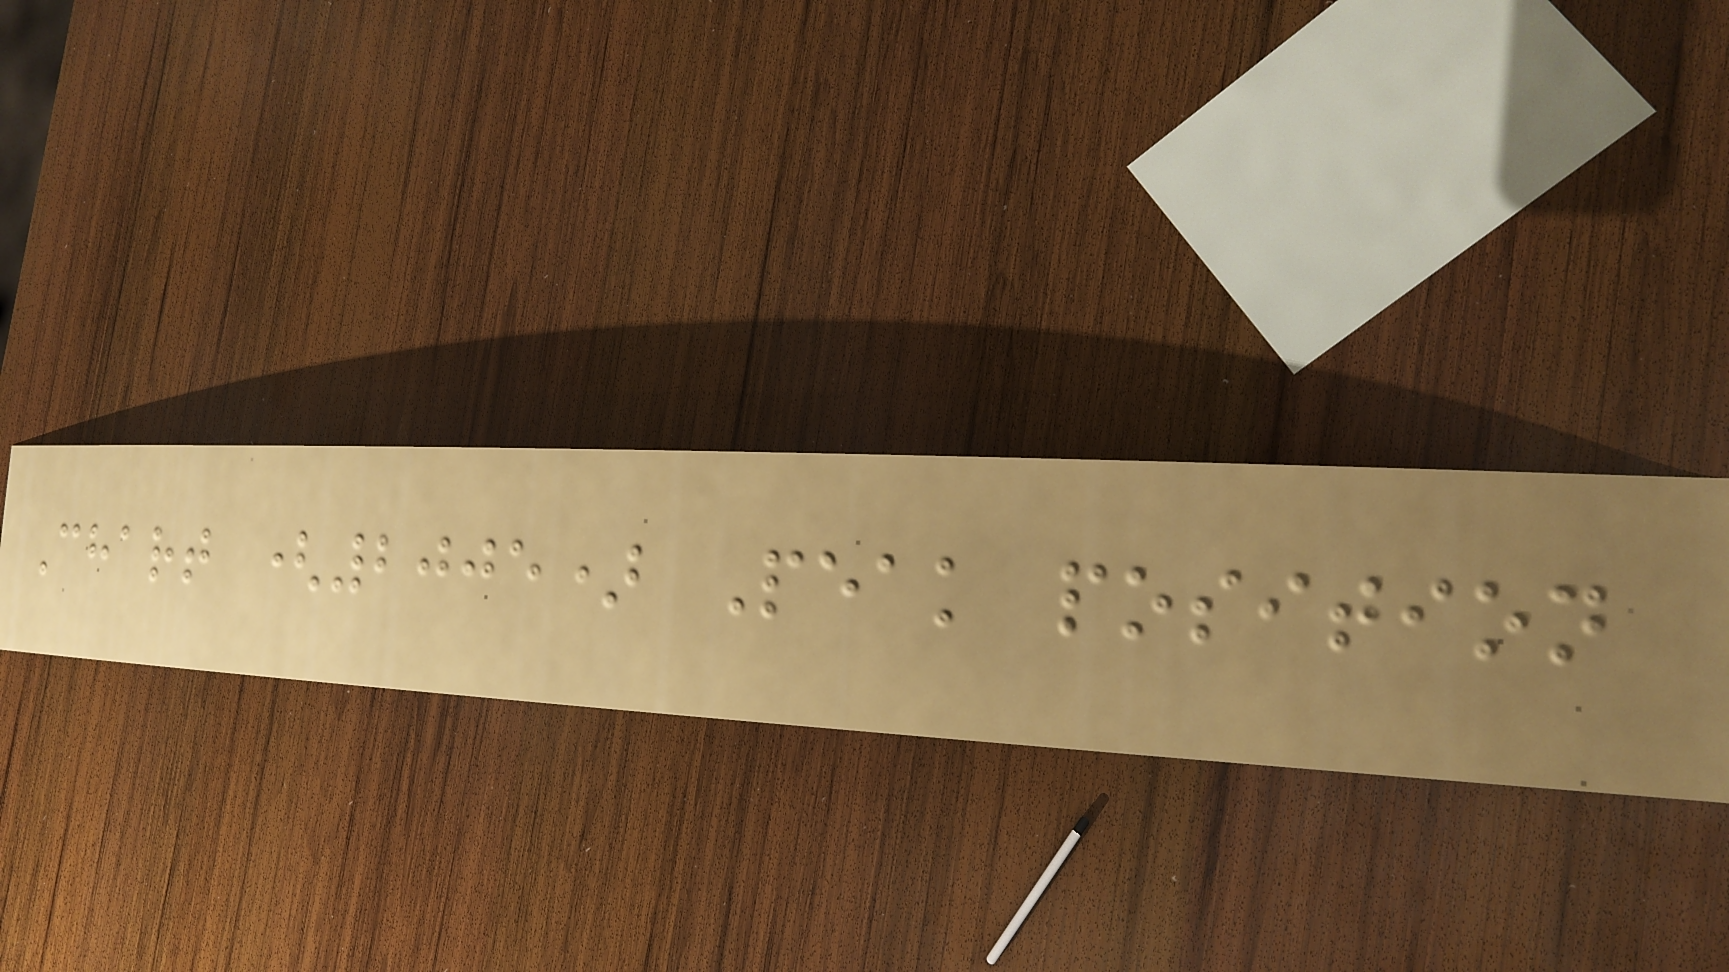Chart (2005) Peak position
